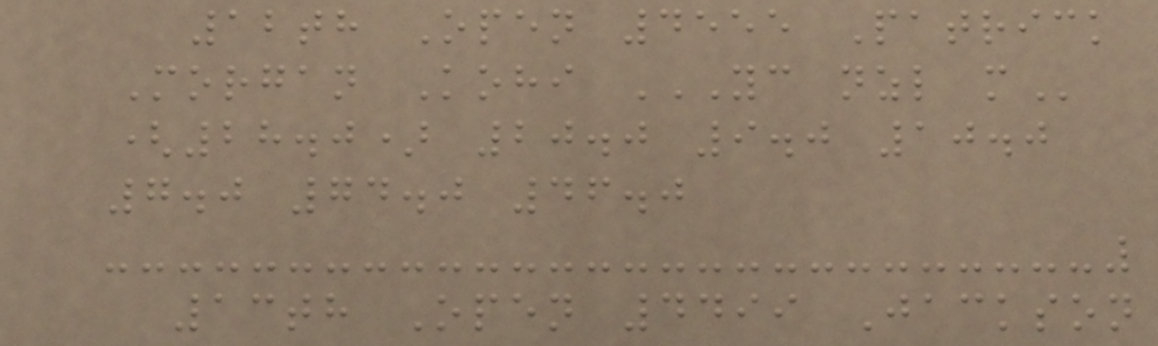12th Open 4555 Patrick
Morgan Kohi YC NZL M
(28.0) 20.0 9.0 10.0
7.0 74.0 46.0
13th Open 4499 Jackson
